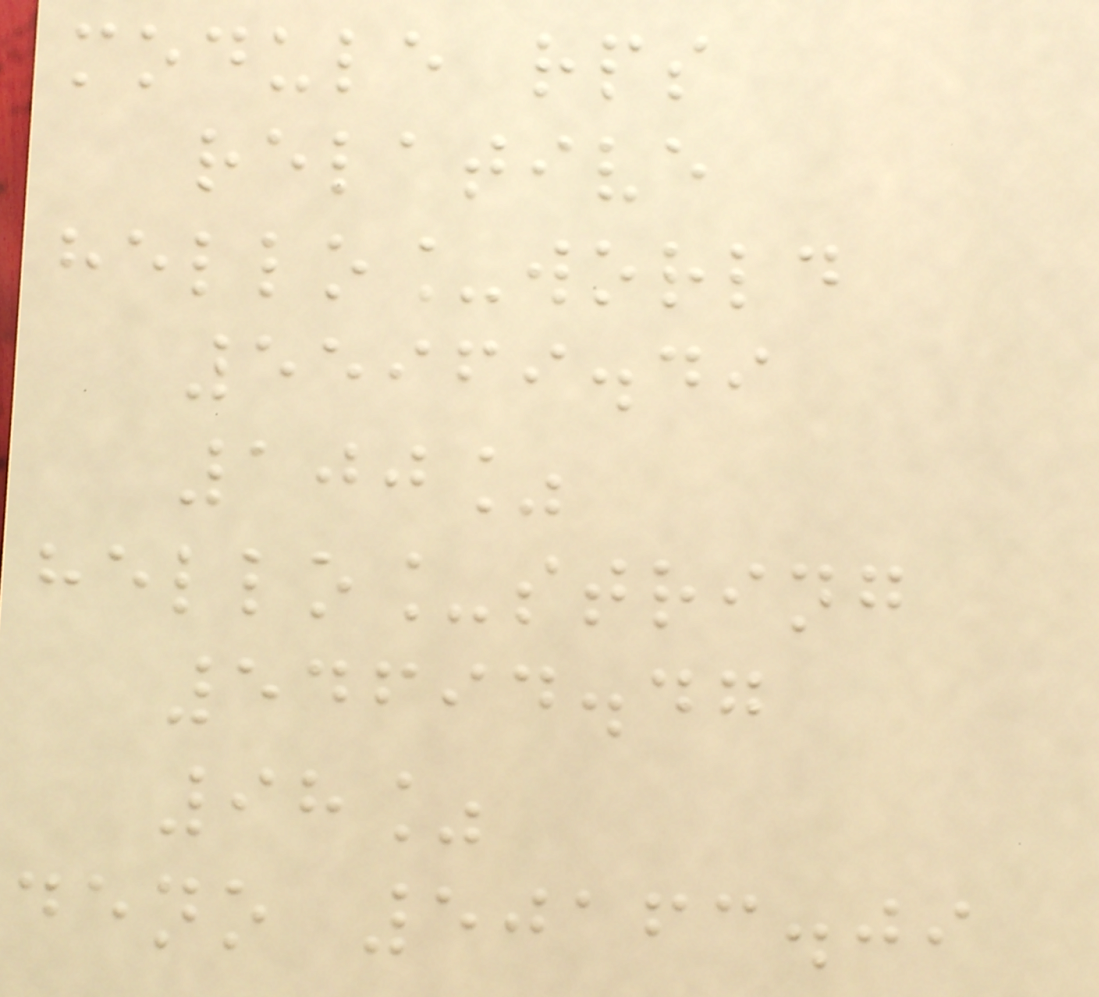module rps
relative
hello_world
55969.49
100%
hello_string
54694.47
98%
deno 50163.09
